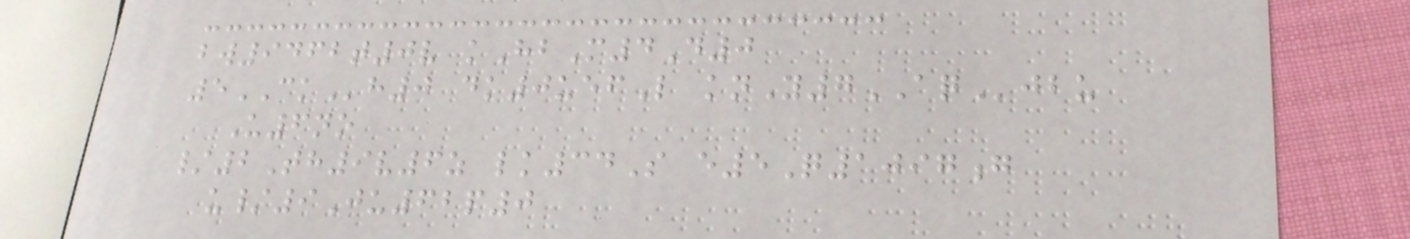bw9462t0v kHbM4D0
5CKh0 dk0uefL knY7AQjbu
U6no
/2Th9v6z lk34S e5Q1097g
u/9Ju62p0
